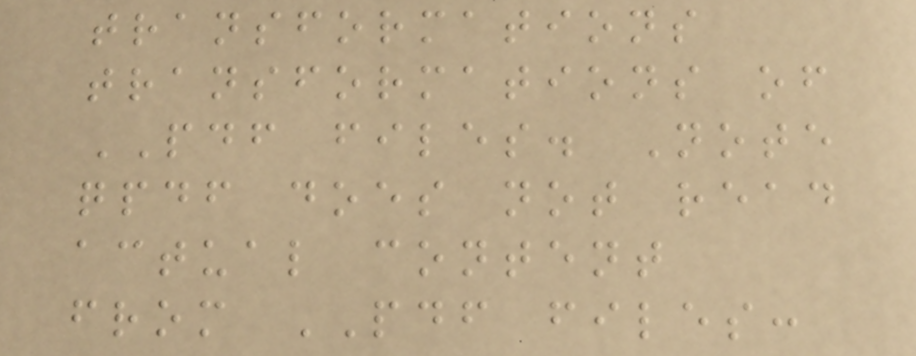transformations
transformations of
PDF files. Note
qpdf does not read
actual content
from PDF files:
